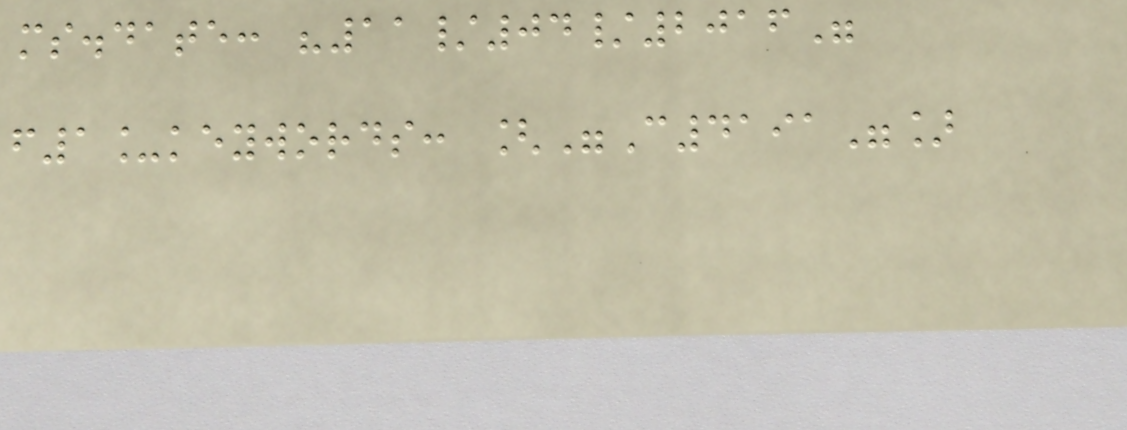ms.date: "11/04/2016"
f1_keywords: ["C4191"]
